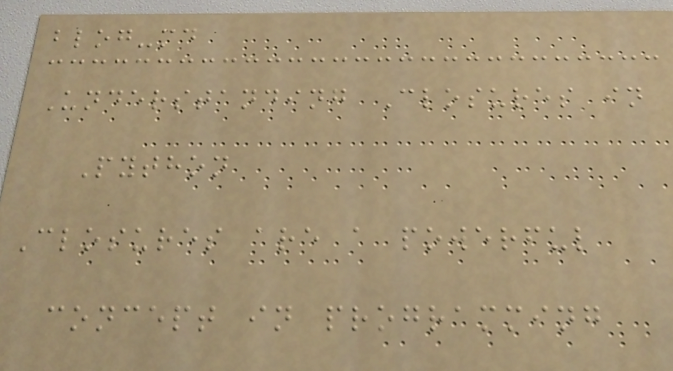blog-md
Understanding Closures in
Python
Closures are a powerful
concept in programming
